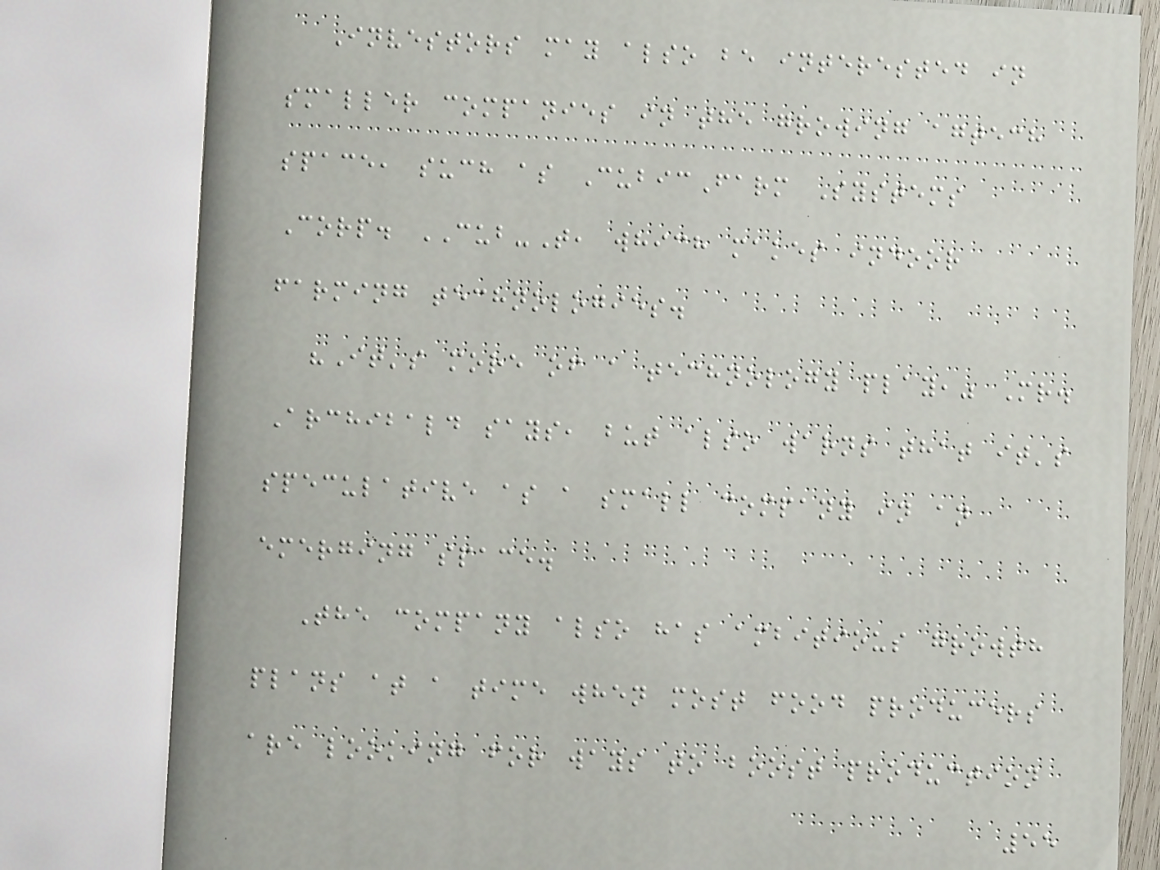Investors may also be interested in
smaller companies in the growing agtech
space, such as CubicFarm Systems
Corp. CUB-T, which makes indoor
farming technologies.
"It's more of a technology play," Mr.
Archibald says, but also warns that it's
speculative as a small company in an
emerging space.
The company also has ambitious growth
plans at a time when most food producers
are looking for ways to boost production
55
